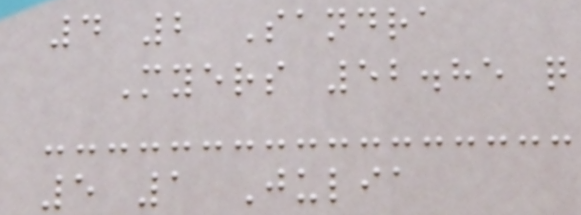4 2 Sandra
Myers 52.85 q
5 1 Julia
